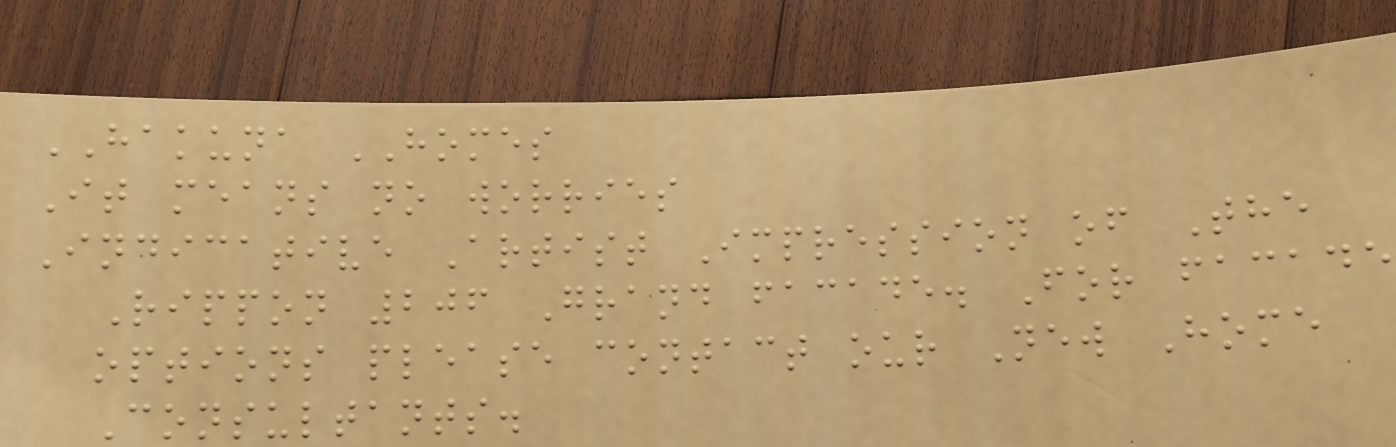HAKUNA HOMES
It means no worries
Indicative Artist Impression of The
Rippon 206 Grand facade. For facade
options please contact our New Home
Consultants.
